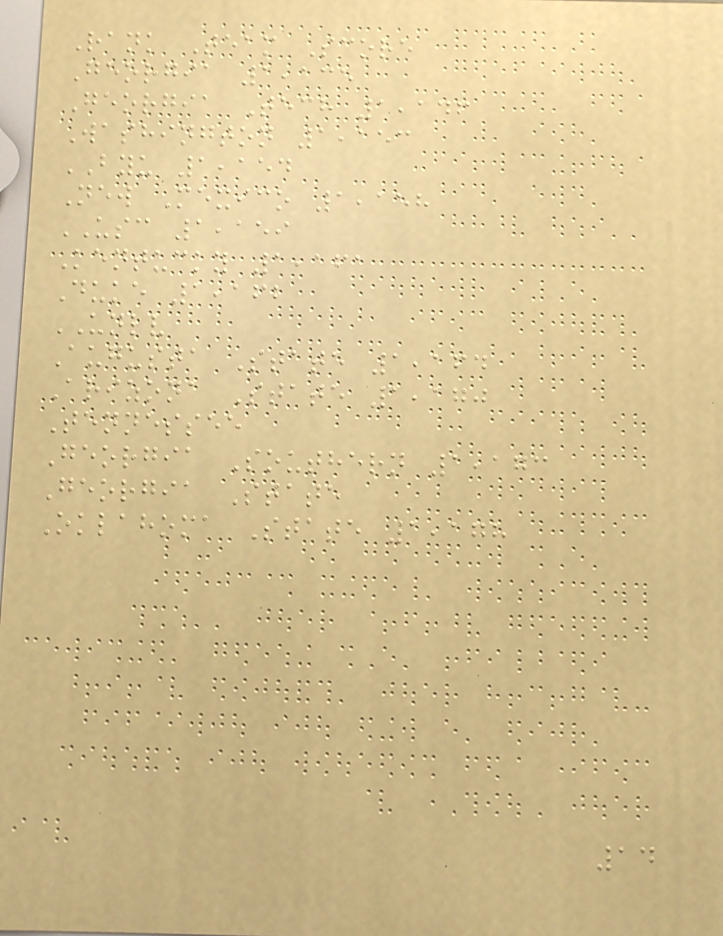Rank Team Score
Georgia 1,135
Georgia Tech 1,146
Washington 1,153
BYU 1,154
New Mexico 1,158
USC 1,159
Kentucky 1,161
Duke 1,162
UNLV
Augusta State 1,164
Arizona State 1,170
Tennessee
Georgia Southern 1,173
Georgia State
Oklahoma State 1,178
14
